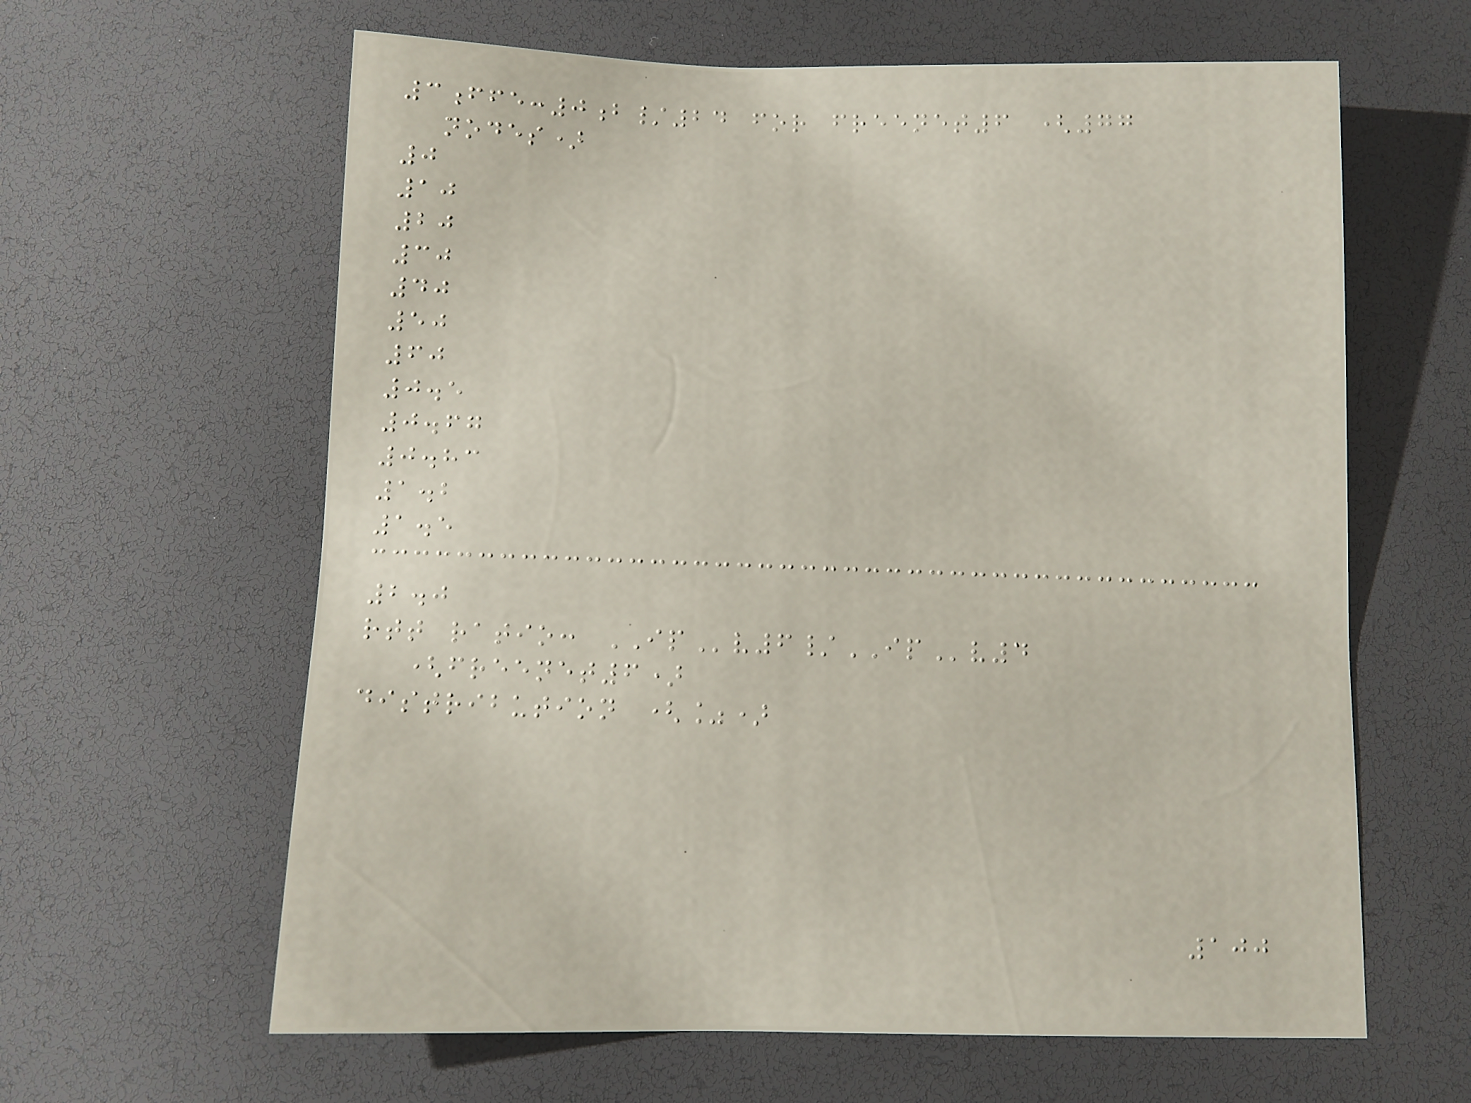3ffe:0b/24 for freenet6 (77
nodes)
0
10
20
30
40
50
60
0.5
0.67
0.83
1.2
1.5
2.0
rtt ratio: IPv6/IPv4
(freenet6)
distribution (%)
100
